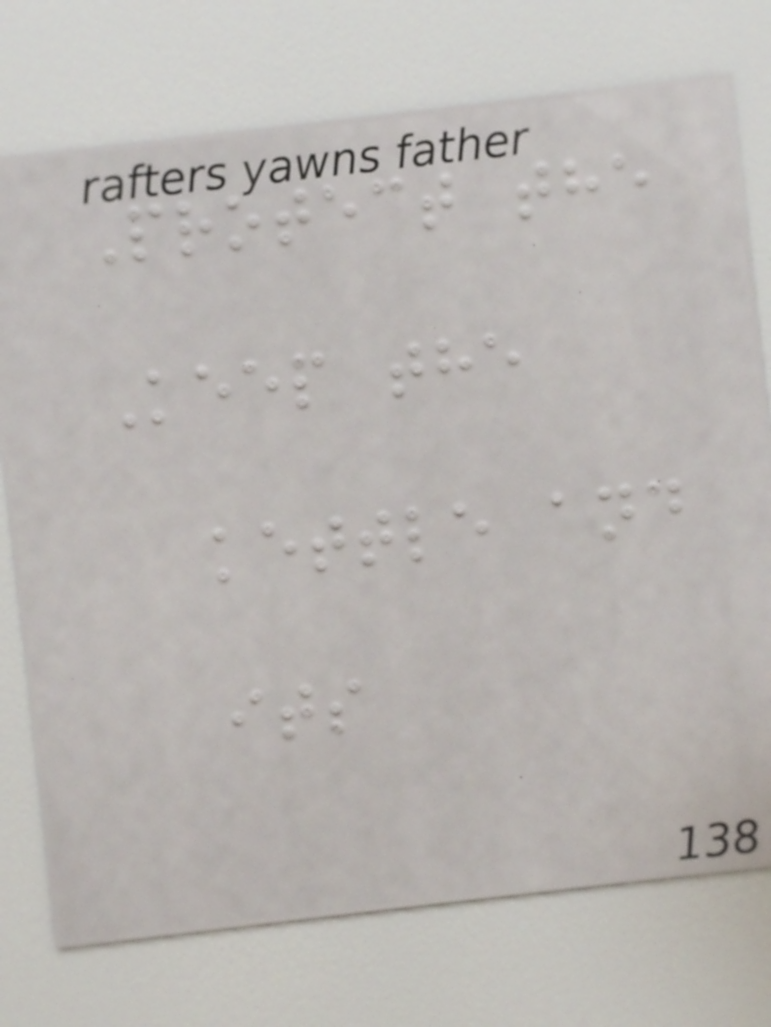Protect the
Keep the
kettle and
its
